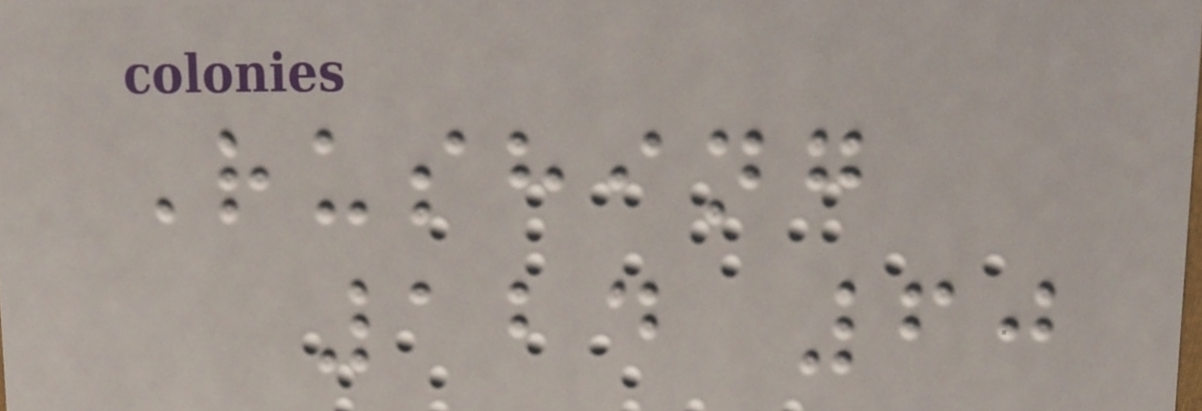Rushing
124 60
